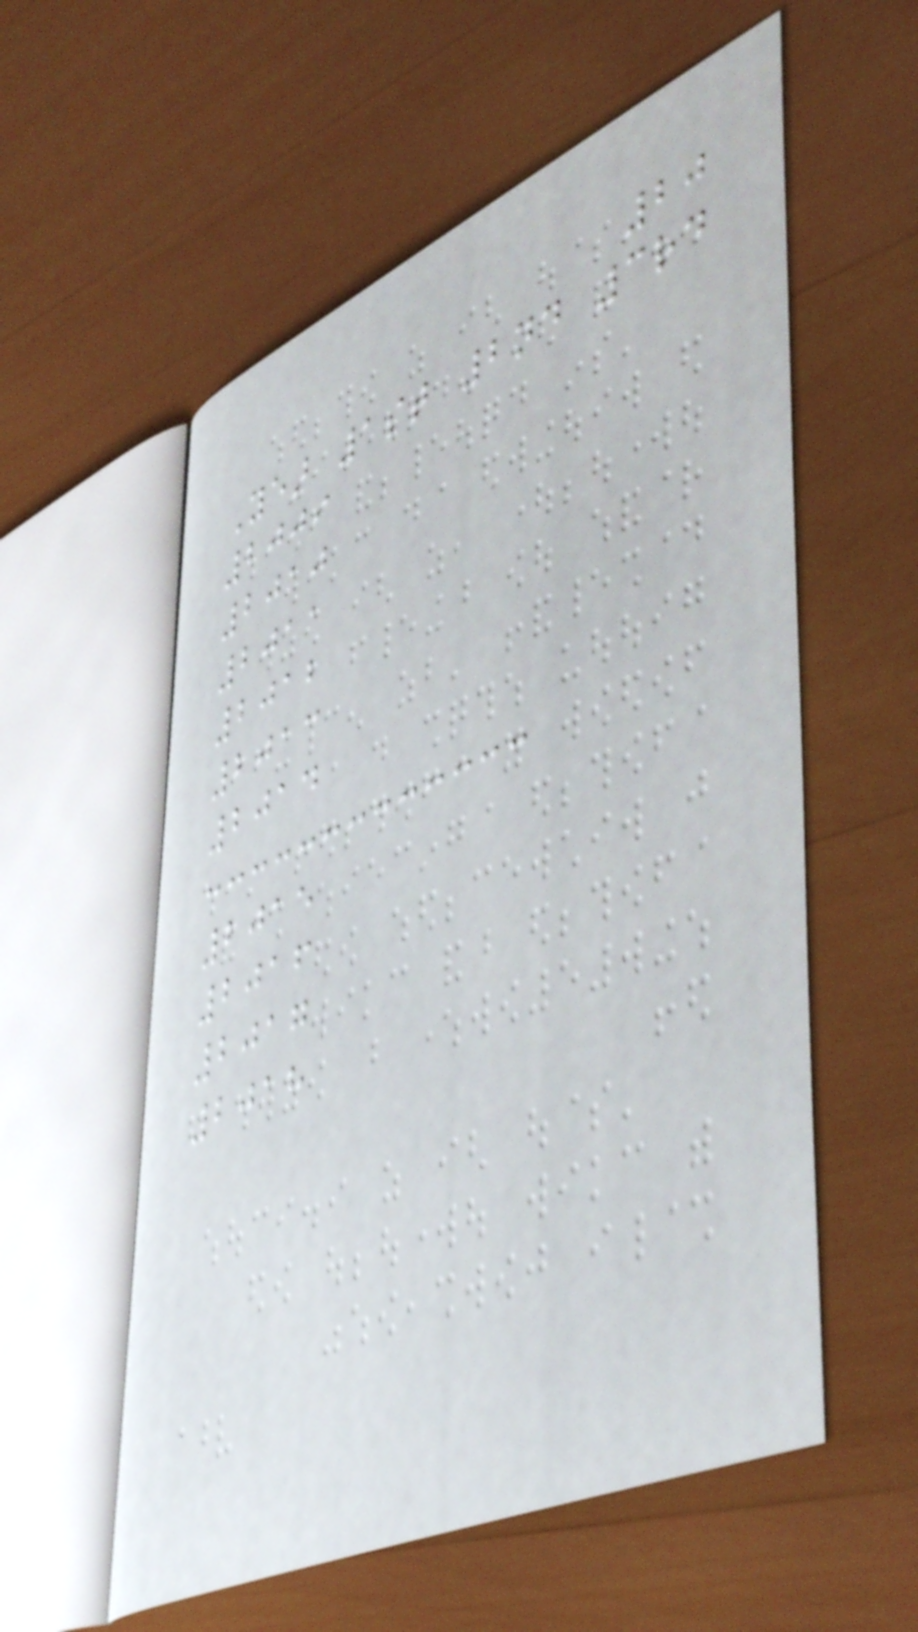20
Year 1st 2nd 3rd
2009
2010
2011
2012
2013
2014
2015
2016
2017
2018
